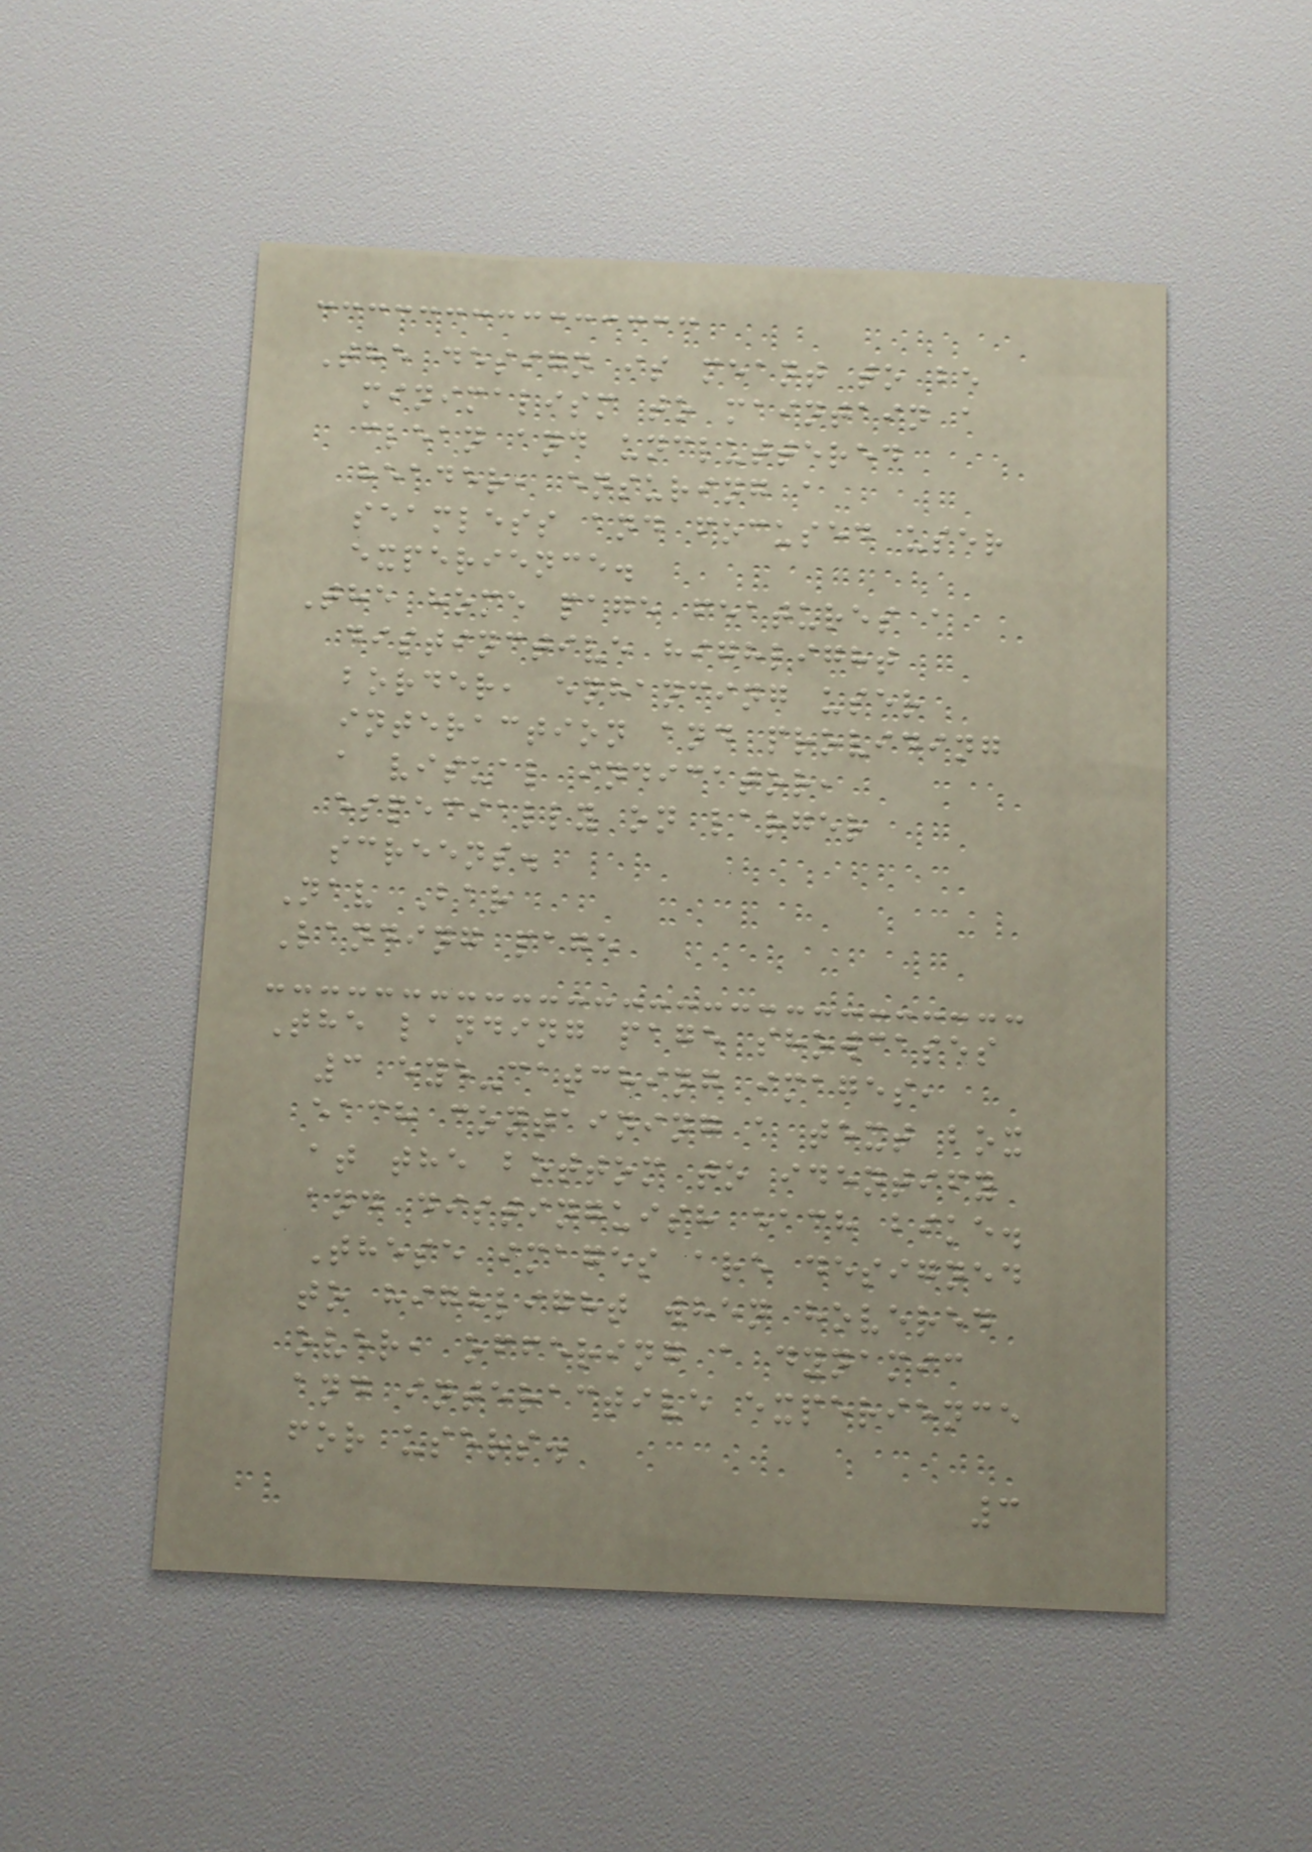The design is meant to be
minimalism to maintain a
clean and uncluttered
header, ensuring a
seamless and focused user
experience.
The home page features a
distinctive highlight
border, enhancing user
interaction and providing
a visual indicator,
especially on larger
screens.
Nav Bar
Landing page
The landing page showcases
3 eye-catching images,
each containing a text box
at the bottom to identify
and distinguish each bike.
These images are designed
to highlight when hovered
over, offering a dynamic
and interactive experience
for users.
3
